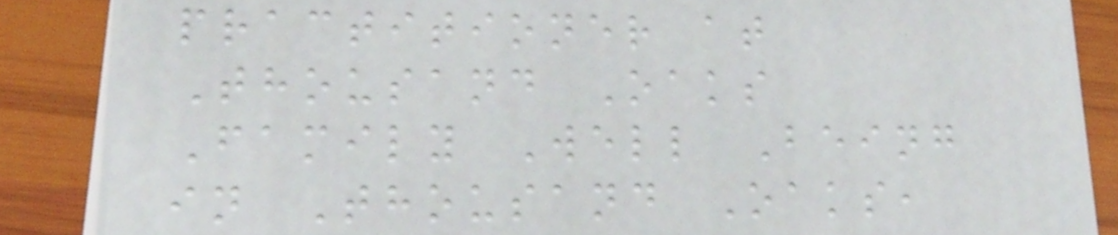practitioner at
Thousand Oaks
Family Well Being
in Thousand Oaks,
